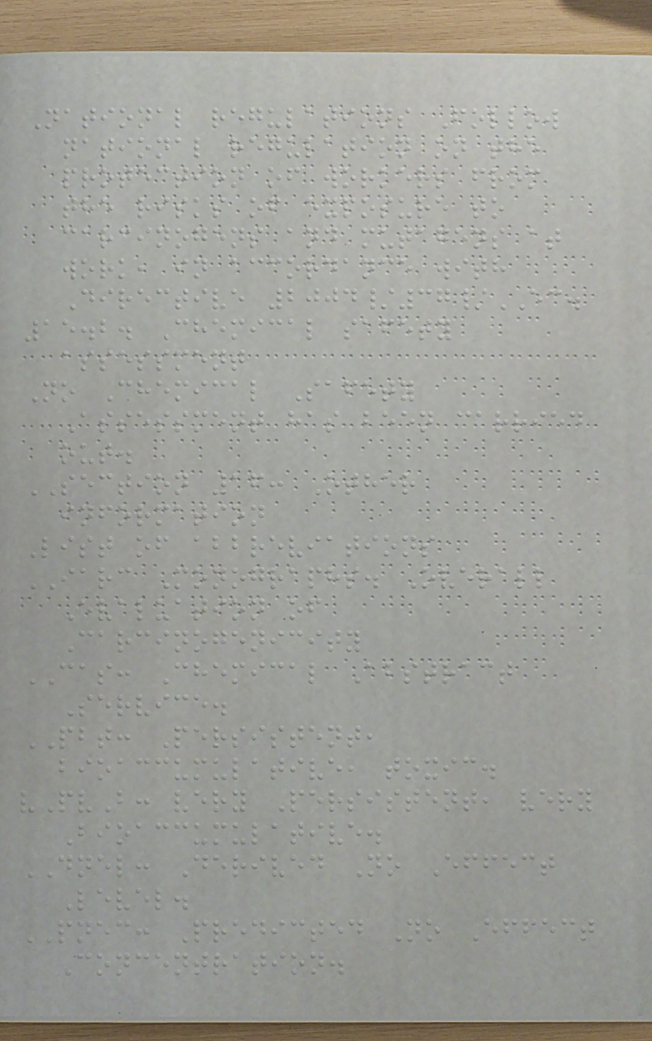National regulations Follow
national regulation on the
protection of workers from
the risks of exposure to
carcinogens and mutagens at
work, in accordance with
Directive 2004/37/EC.
15.2. Chemical safety
assessment
No Chemical Safety
Assessment has been carried
out.
SECTION 16: Other
information
List of abbreviations
IARC Monographs. Overall
Evaluation of
Carcinogenicity
CAS: Chemical Abstract
Service.
PBT: Persistent,
bioaccumulative, toxic.
vPvB: very Persistent, very
Bioaccumulative.
DNEL: Derived No Effect
Level.
PNEC: Predicted No Effect
Concentration.
